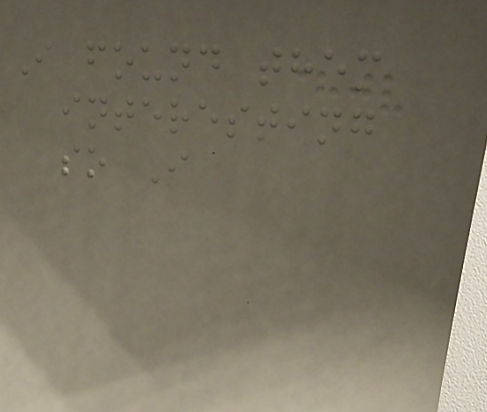I found them
interesting
so I
